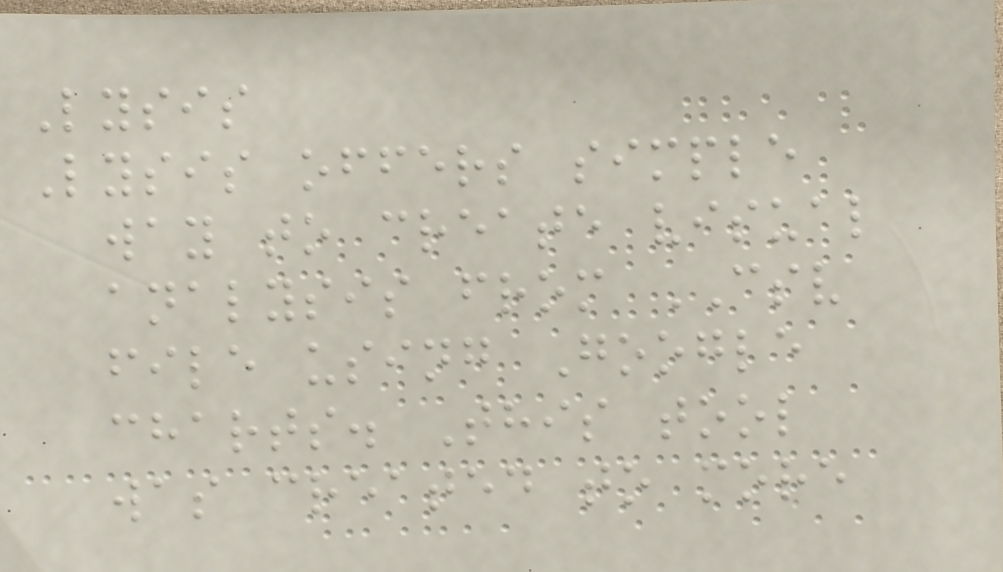Lysis
Lysis offers simple
way to create visual
analysis from CSV
file using Google
charts. This tool
was created to more
